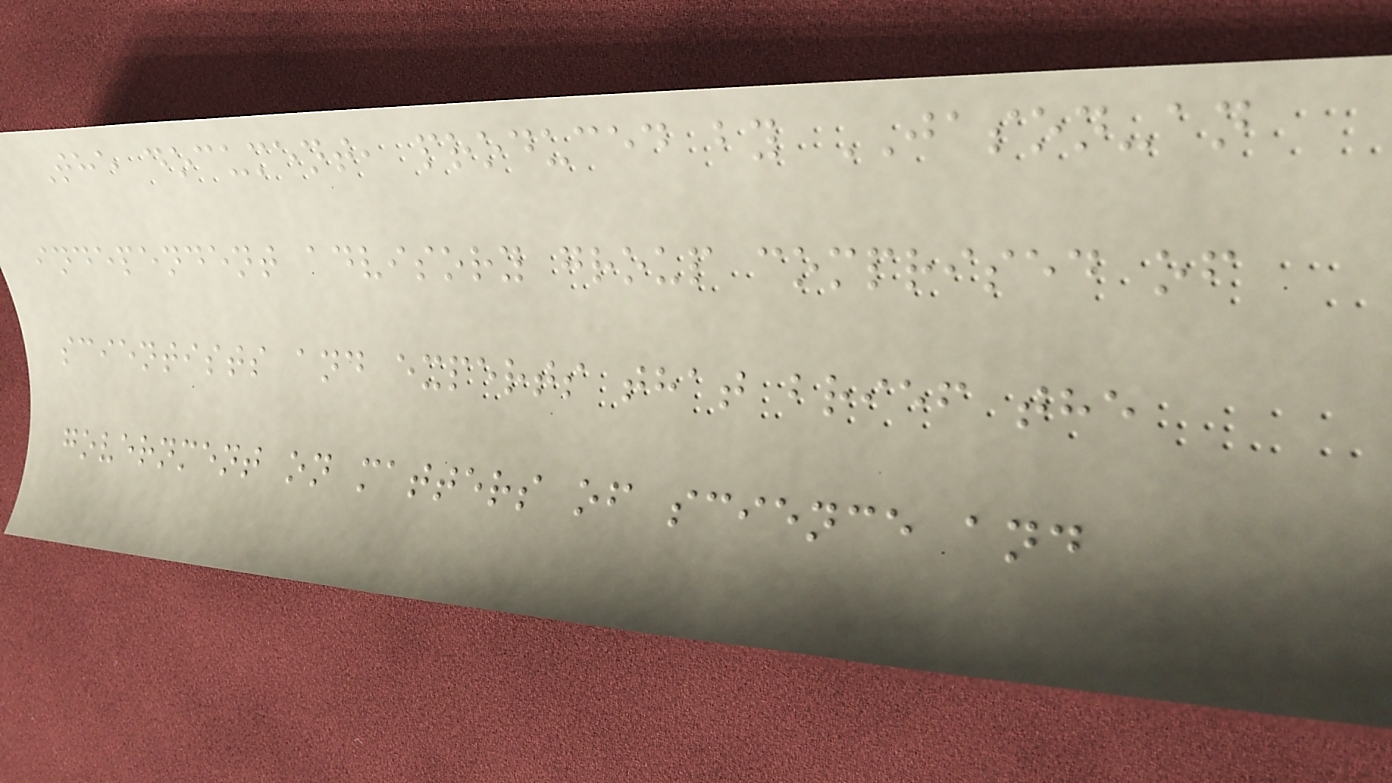The document, produced by JASON-an
independent advisory group comprised of
scientists and experts that brief the
government on matters of science and
